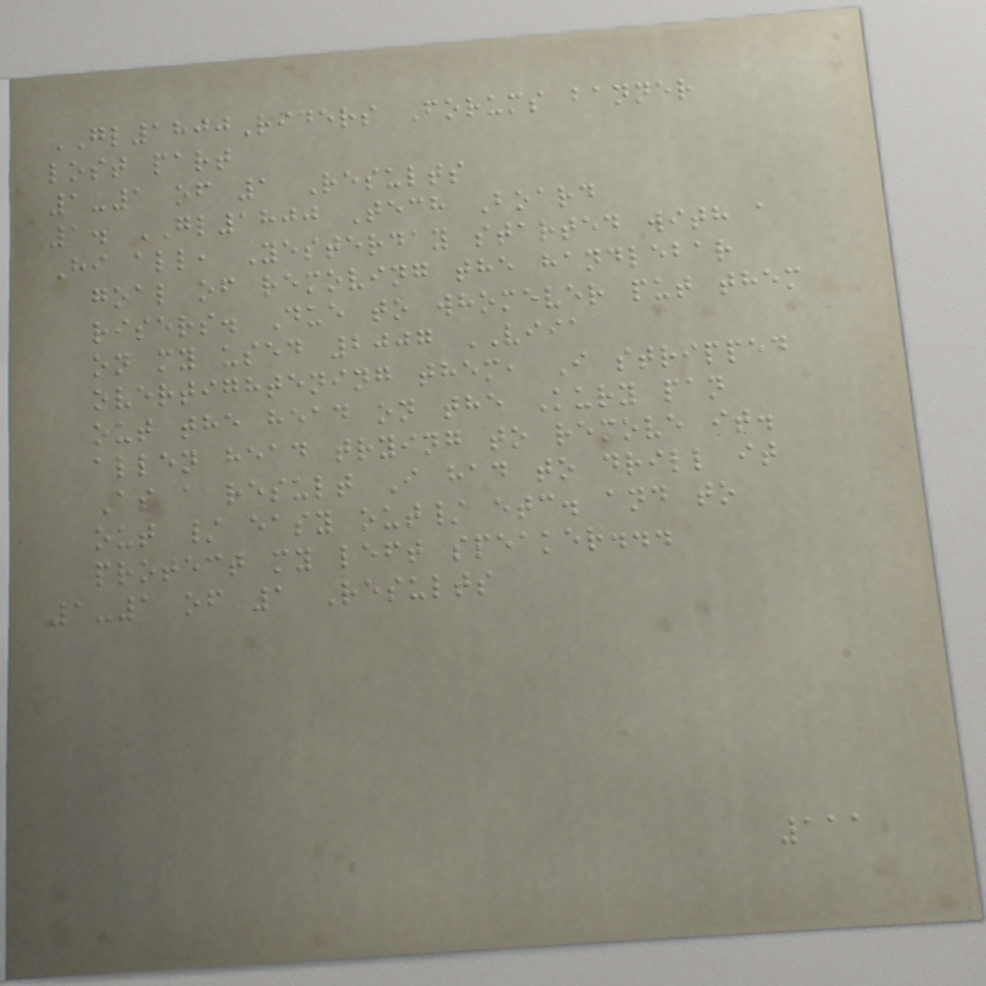GL1800Riders Forums banner
lost part
1-1 of 1 Results
1. GL1800 Tech Board
Hi all, Yesterday started with a
goal of removing the handlebar
risers. Due to whomever put them
on my used 2007 VIIA
overtightening them, I stripped
out the head on the Kury pan
allen head trying to remove it.
As a result I had to drill it
out / easy out/ etc. and to
protect my left speaker...
1-1 of 1 Results
111
